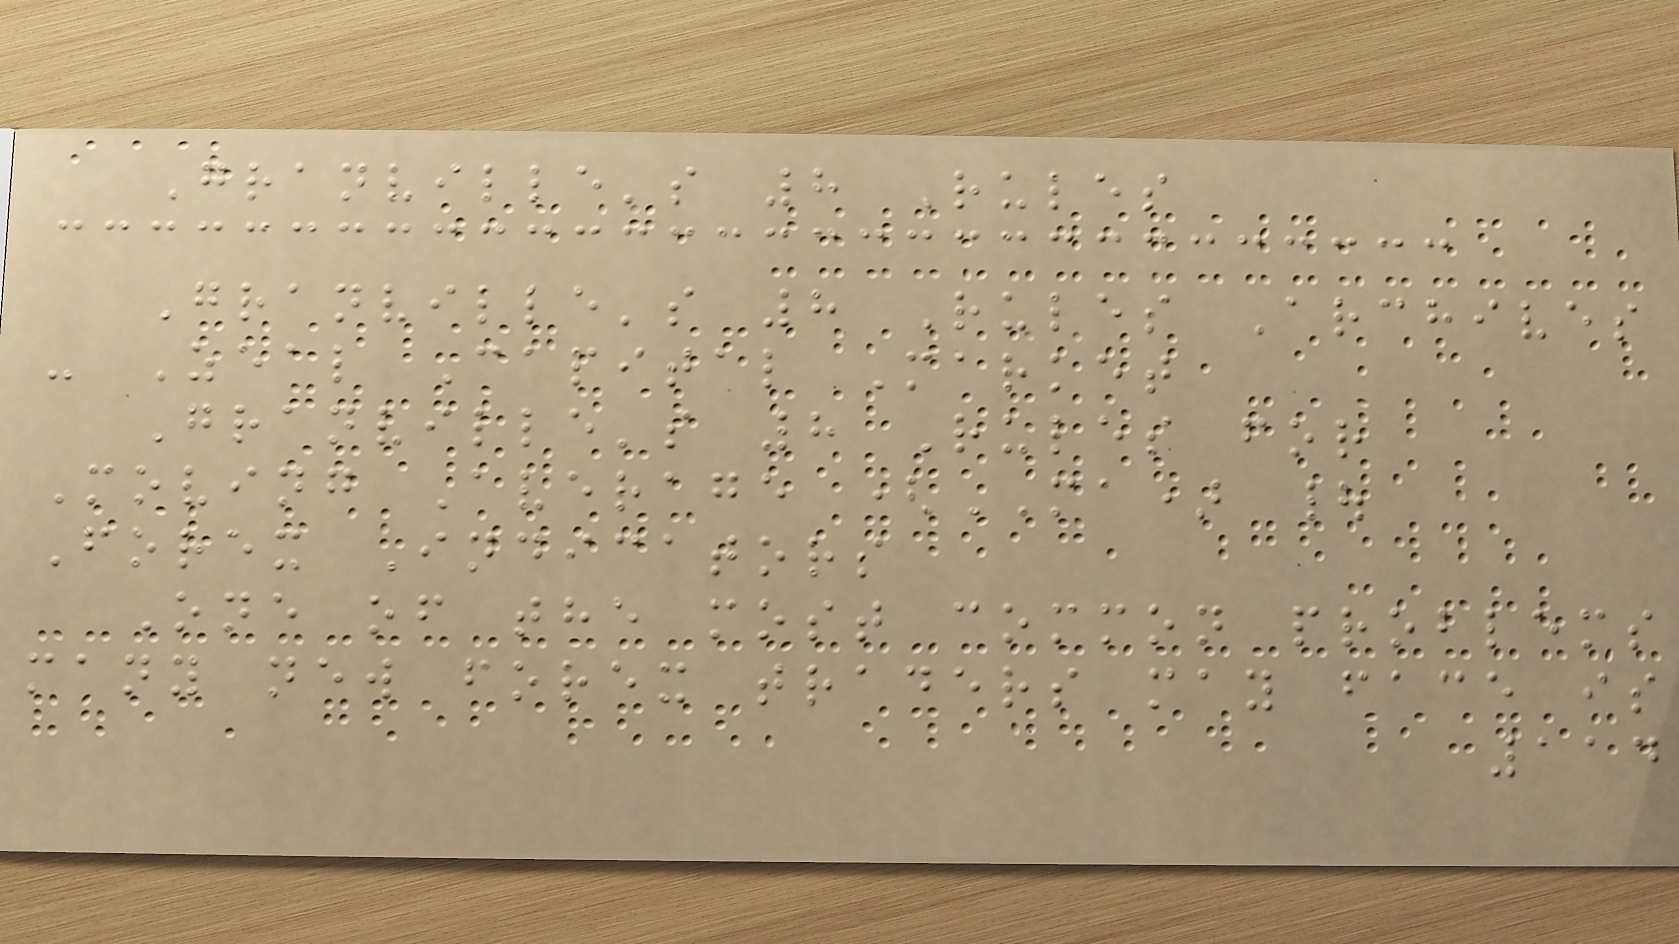Granville's 8 Rules
Granville's 8 Rules Archives
- Zeal Capital Market
Granville's 8 Rules for
Moving Average (MA) |
Forex Indicators
One of the most common problems
many new forex traders may face is
114
